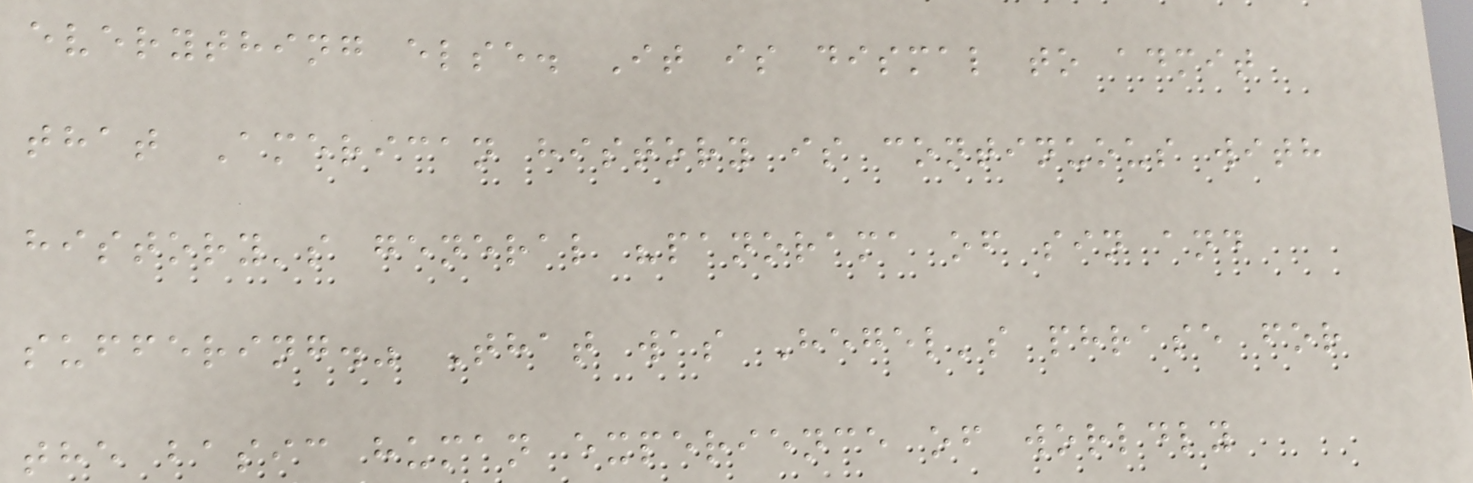everything else. It is dismal to admit
that American history is continuous with
history's general "panorama of sin and
suffering." That was Hegel's phrase for
the basic human experience of worldly
